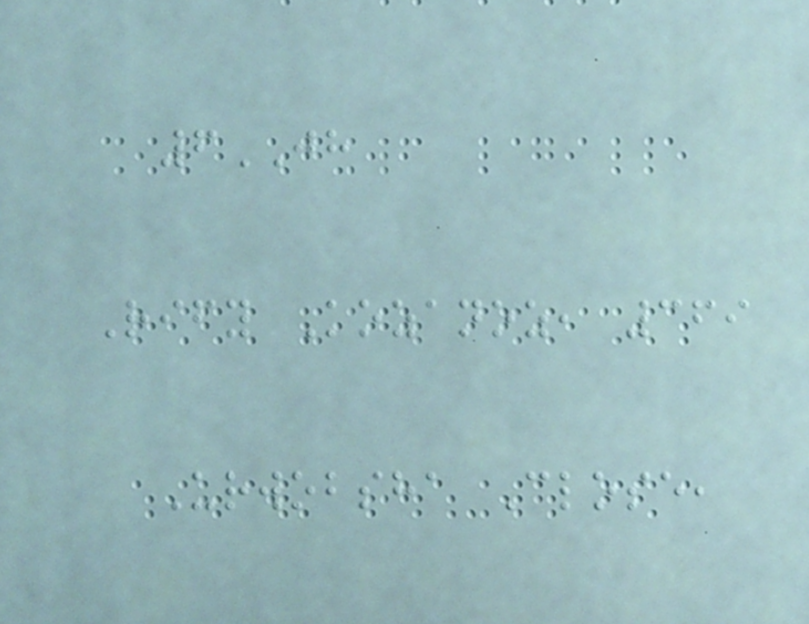6JH
Rify Kozanoz, 369
Urwobsha Close,
